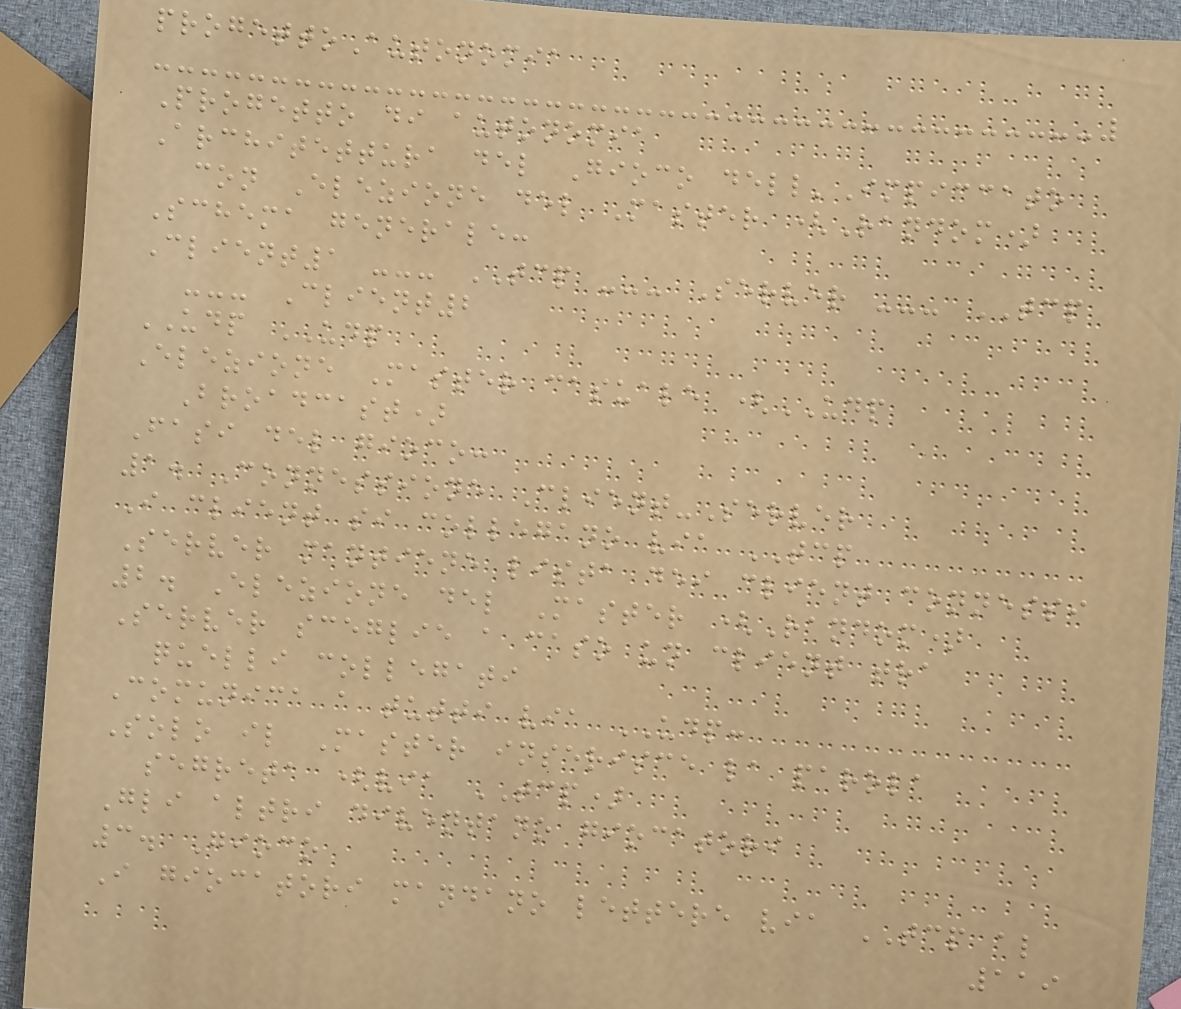progettoAutonomia
Progetto di autonomia
Architettura del Gioco dell'Impiccato
con Elezione del Master (Random)
Schema generale:
Client1 --- TCP --- Server --- TCP
--- Client2
UDP UDP
Elezione Master casuale (UDP
Broadcast)
Fasi del gioco:
1. Connessione Client-Server
I client si collegano via TCP
Server mantiene lista dei client connessi
2. Elezione del Master (Random)
Server sceglie a caso un client tra
quelli collegati
Comunica a tutti via UDP:
Solo il Master inserisce la parola
segreta (via TCP)
Gli altri diventano giocatori
3. Gioco
I giocatori mandano lettere via TCP al
119
